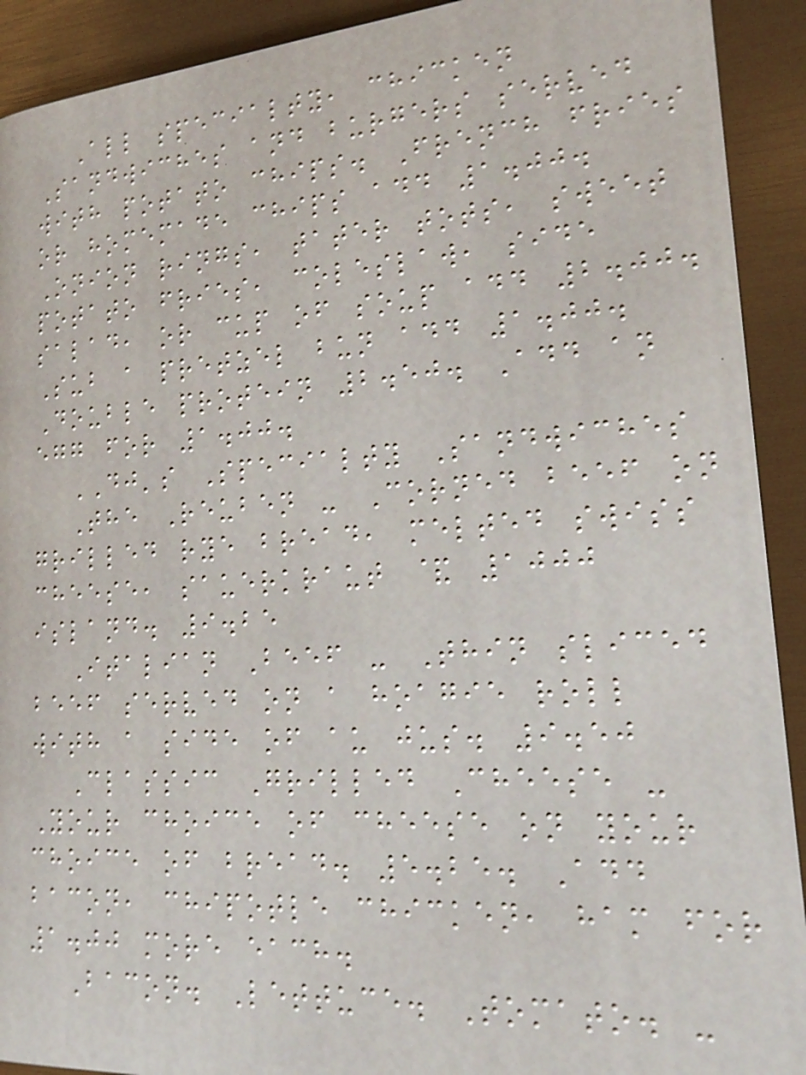All specialty, chicken
Sandwiches and burgers served
with potato chips. French fries
or homemade chips add 1.00.
Onion rings, tater tots, sweet
potato fries, coleslaw, side
salad, or cup of soup add 2.00.
Sub a pretzel bun add 1.00.
Double protein 2.50. Add an
egg for 1.00.
DJ's Specialty Sandwiches
The Reuben - Corned beef on
grilled rye bread, melted swiss
cheese, sauerkraut & 1000
island. 9.25
Italian Beef - Thin sliced
beef served on a hoagie roll
with a side of au jus. 9.50
Classic Grilled Cheese -
Your choice of cheese on your
choice of bread. 5.25. Add
bacon, chipotle chicken, ham for
1.00 more each.
Bacon. Lettuce. Tomato. -
